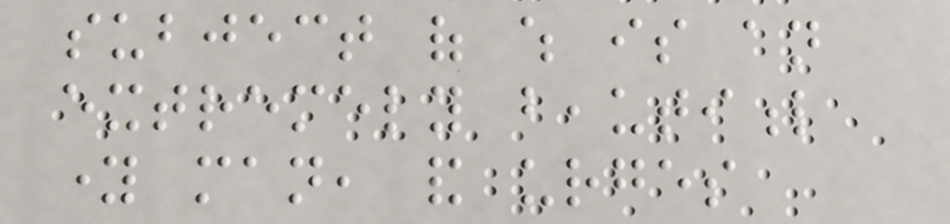subject of which is an
extremely beautiful
young man, and urges
